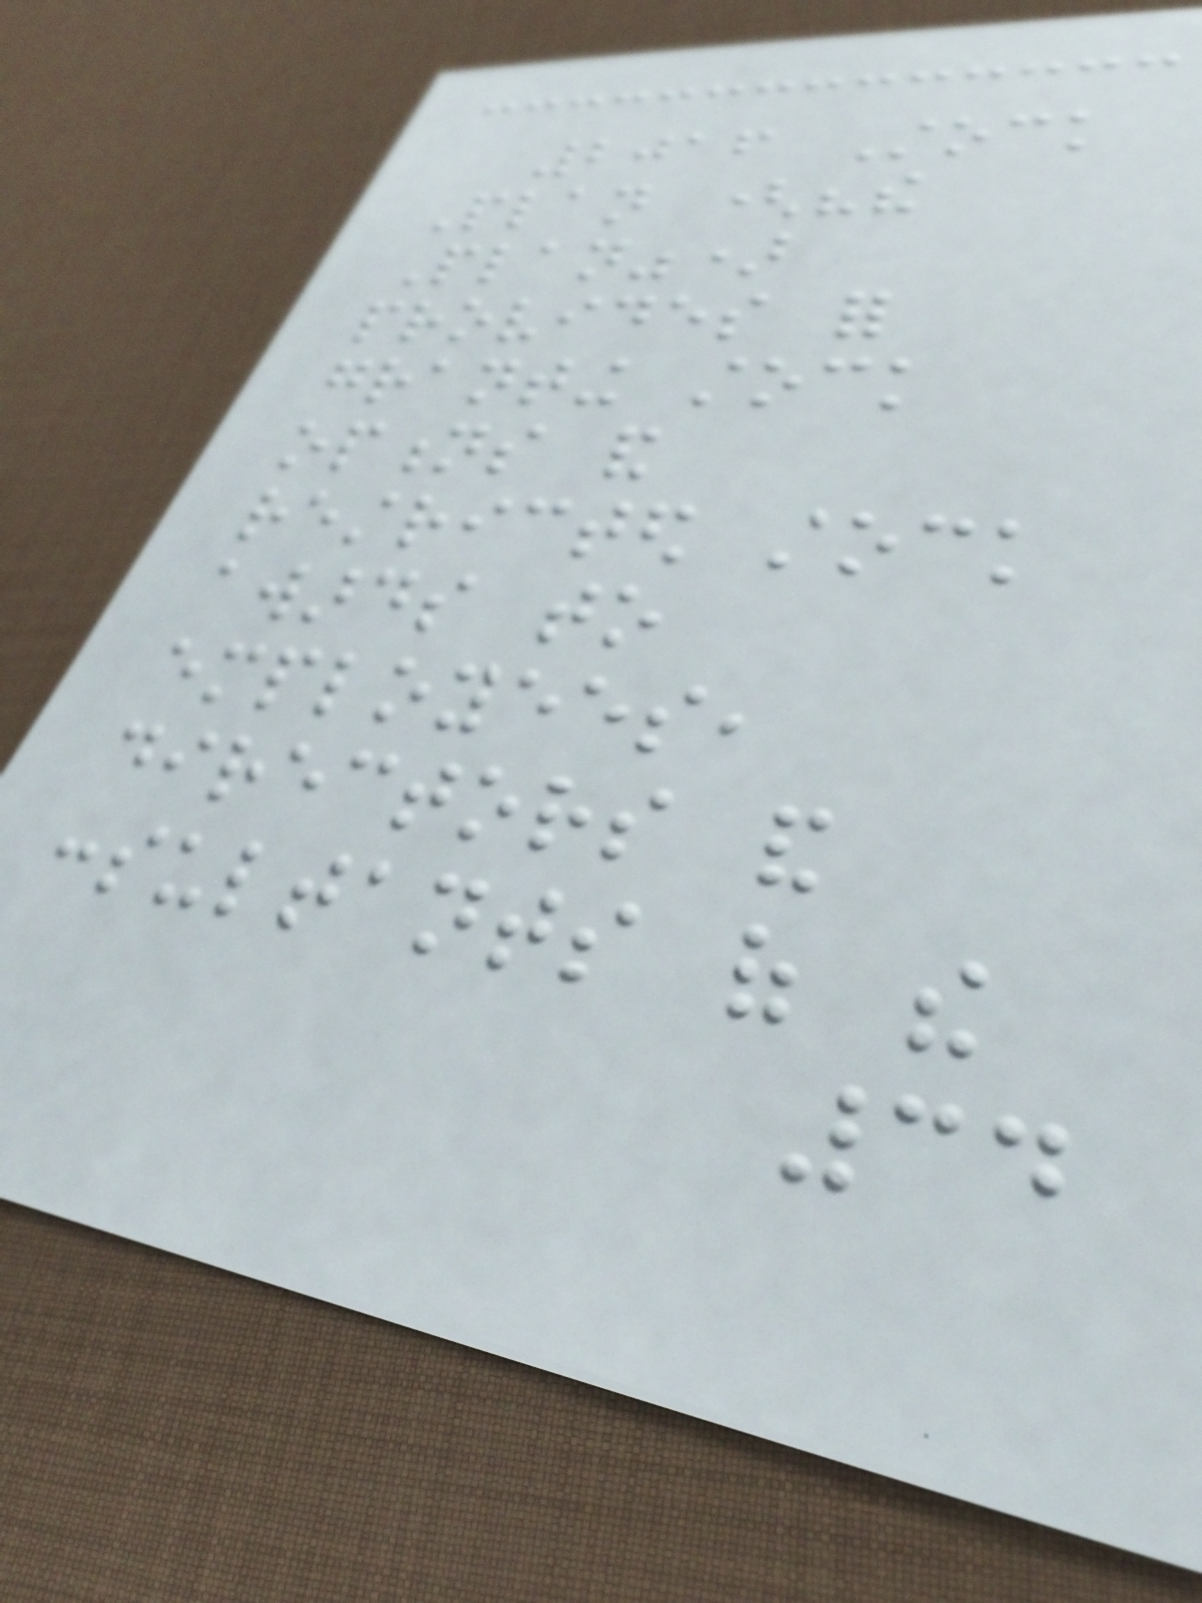2016 Stock
Plan ("the
Plan")
provides for
granting stock
options and
restricted stock
awards to
employees,
directors and
consultants of the
34
